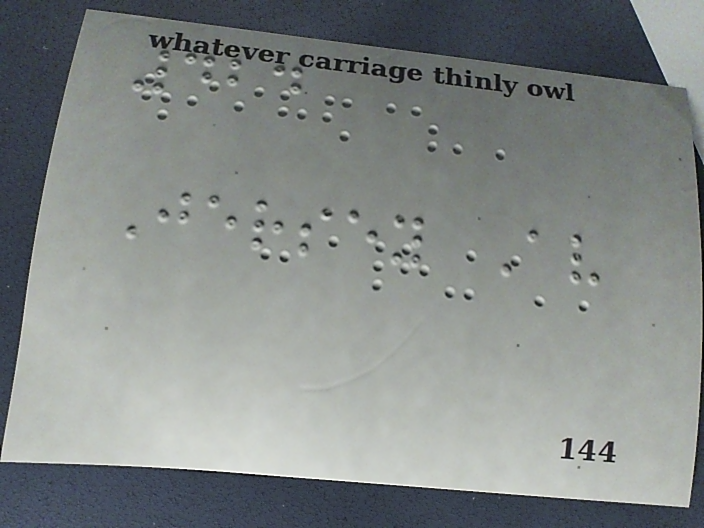424
Jersey Av
